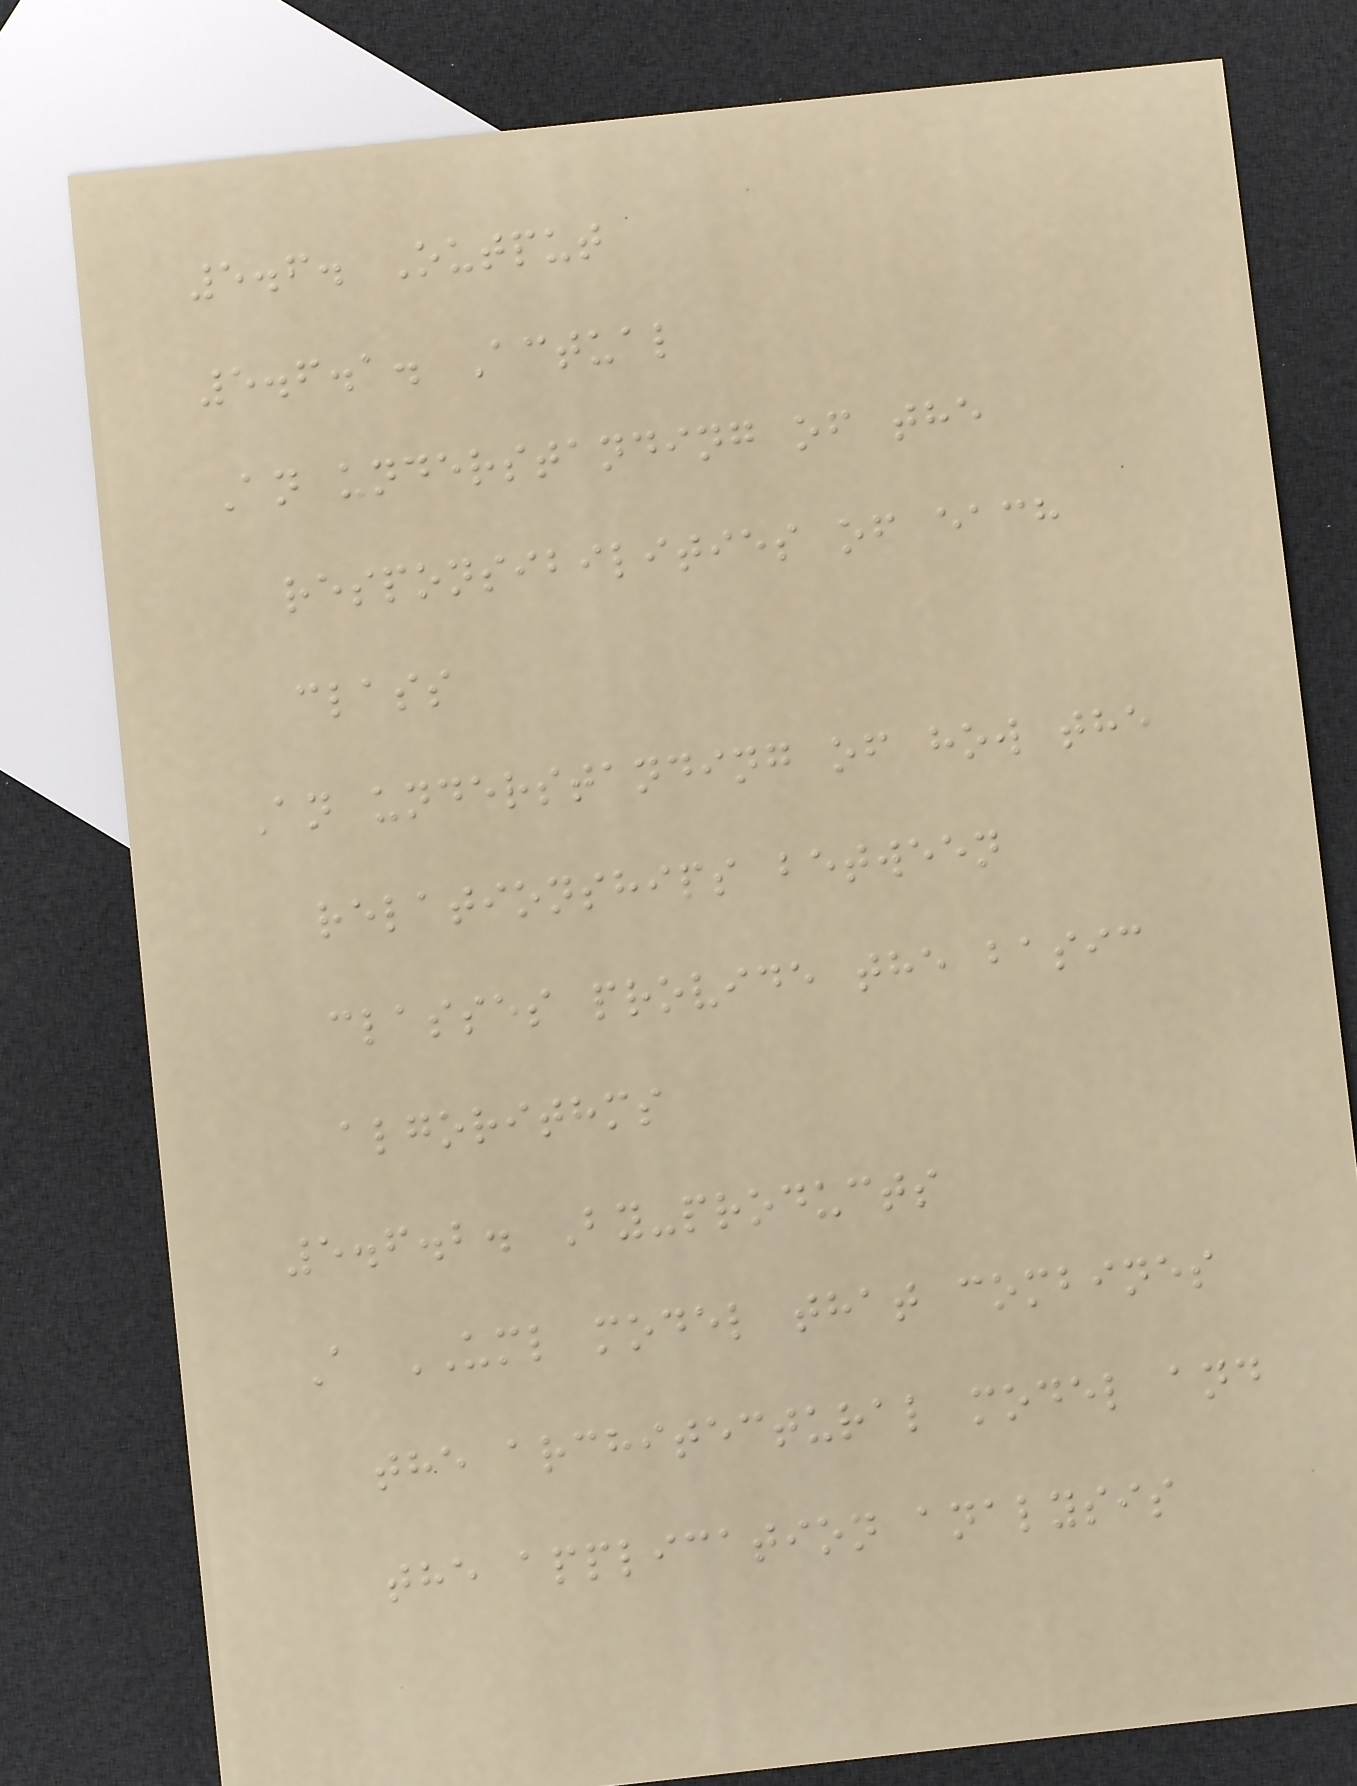5.6. Output
5.6.1. Actual
An understanding of the
responsibilities of each
class
An understanding of how the
relationships between
classes provide the basic
algorithms
5.6.2. By-products
A UML model that combines
the architectural model and
the application analysis
